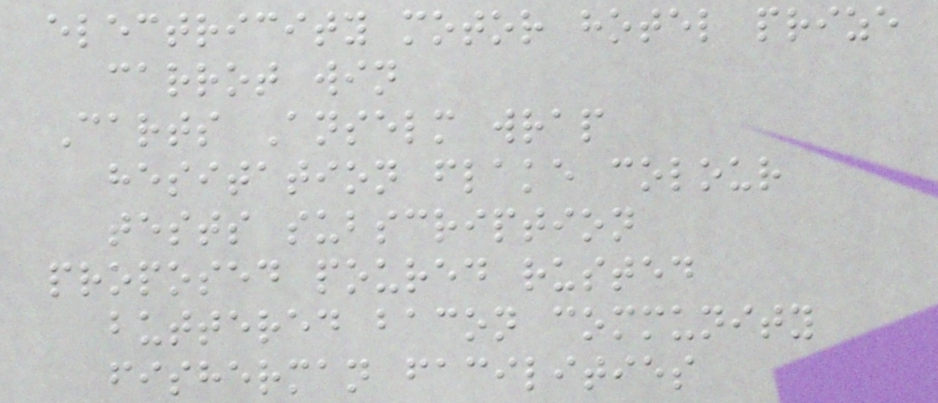electricity motor hotel prize
carrot win
Carts Anselm wrap
hesitation flake colour
tests subscription
proposed poured rusted
buttered bacon community
fisherman facilities
